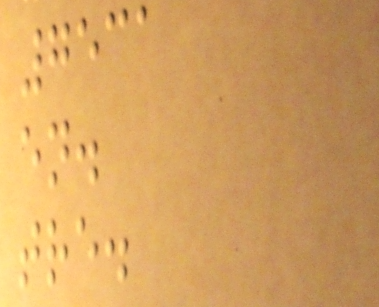7531
en.
tre.
